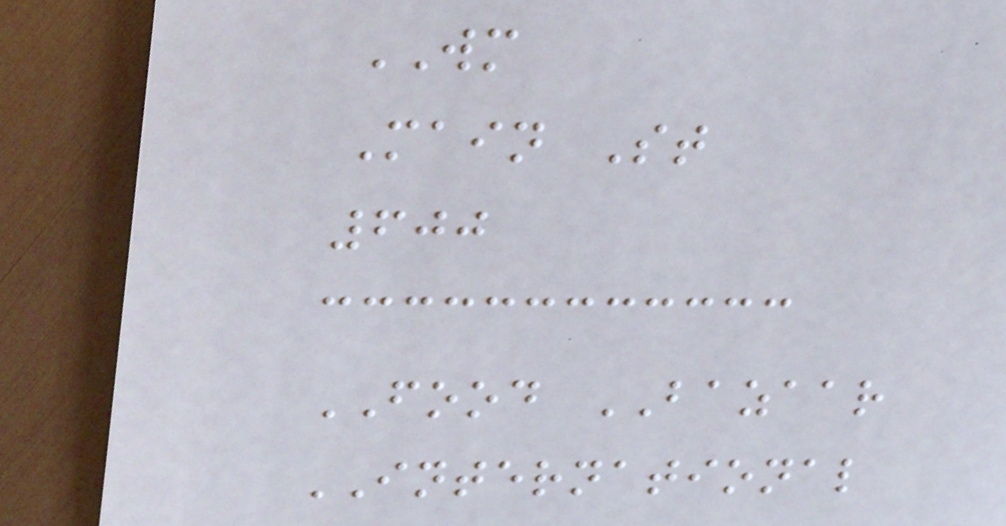WM
Main St
600
FOOD BAZAAR
INTERNATIONAL
